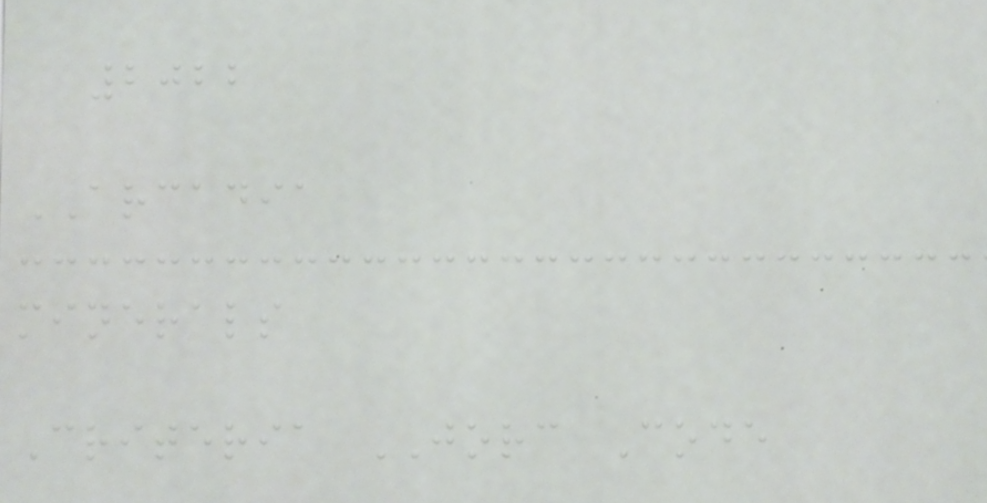2022
ARCADIA
minerals
Criteria JORC Code
